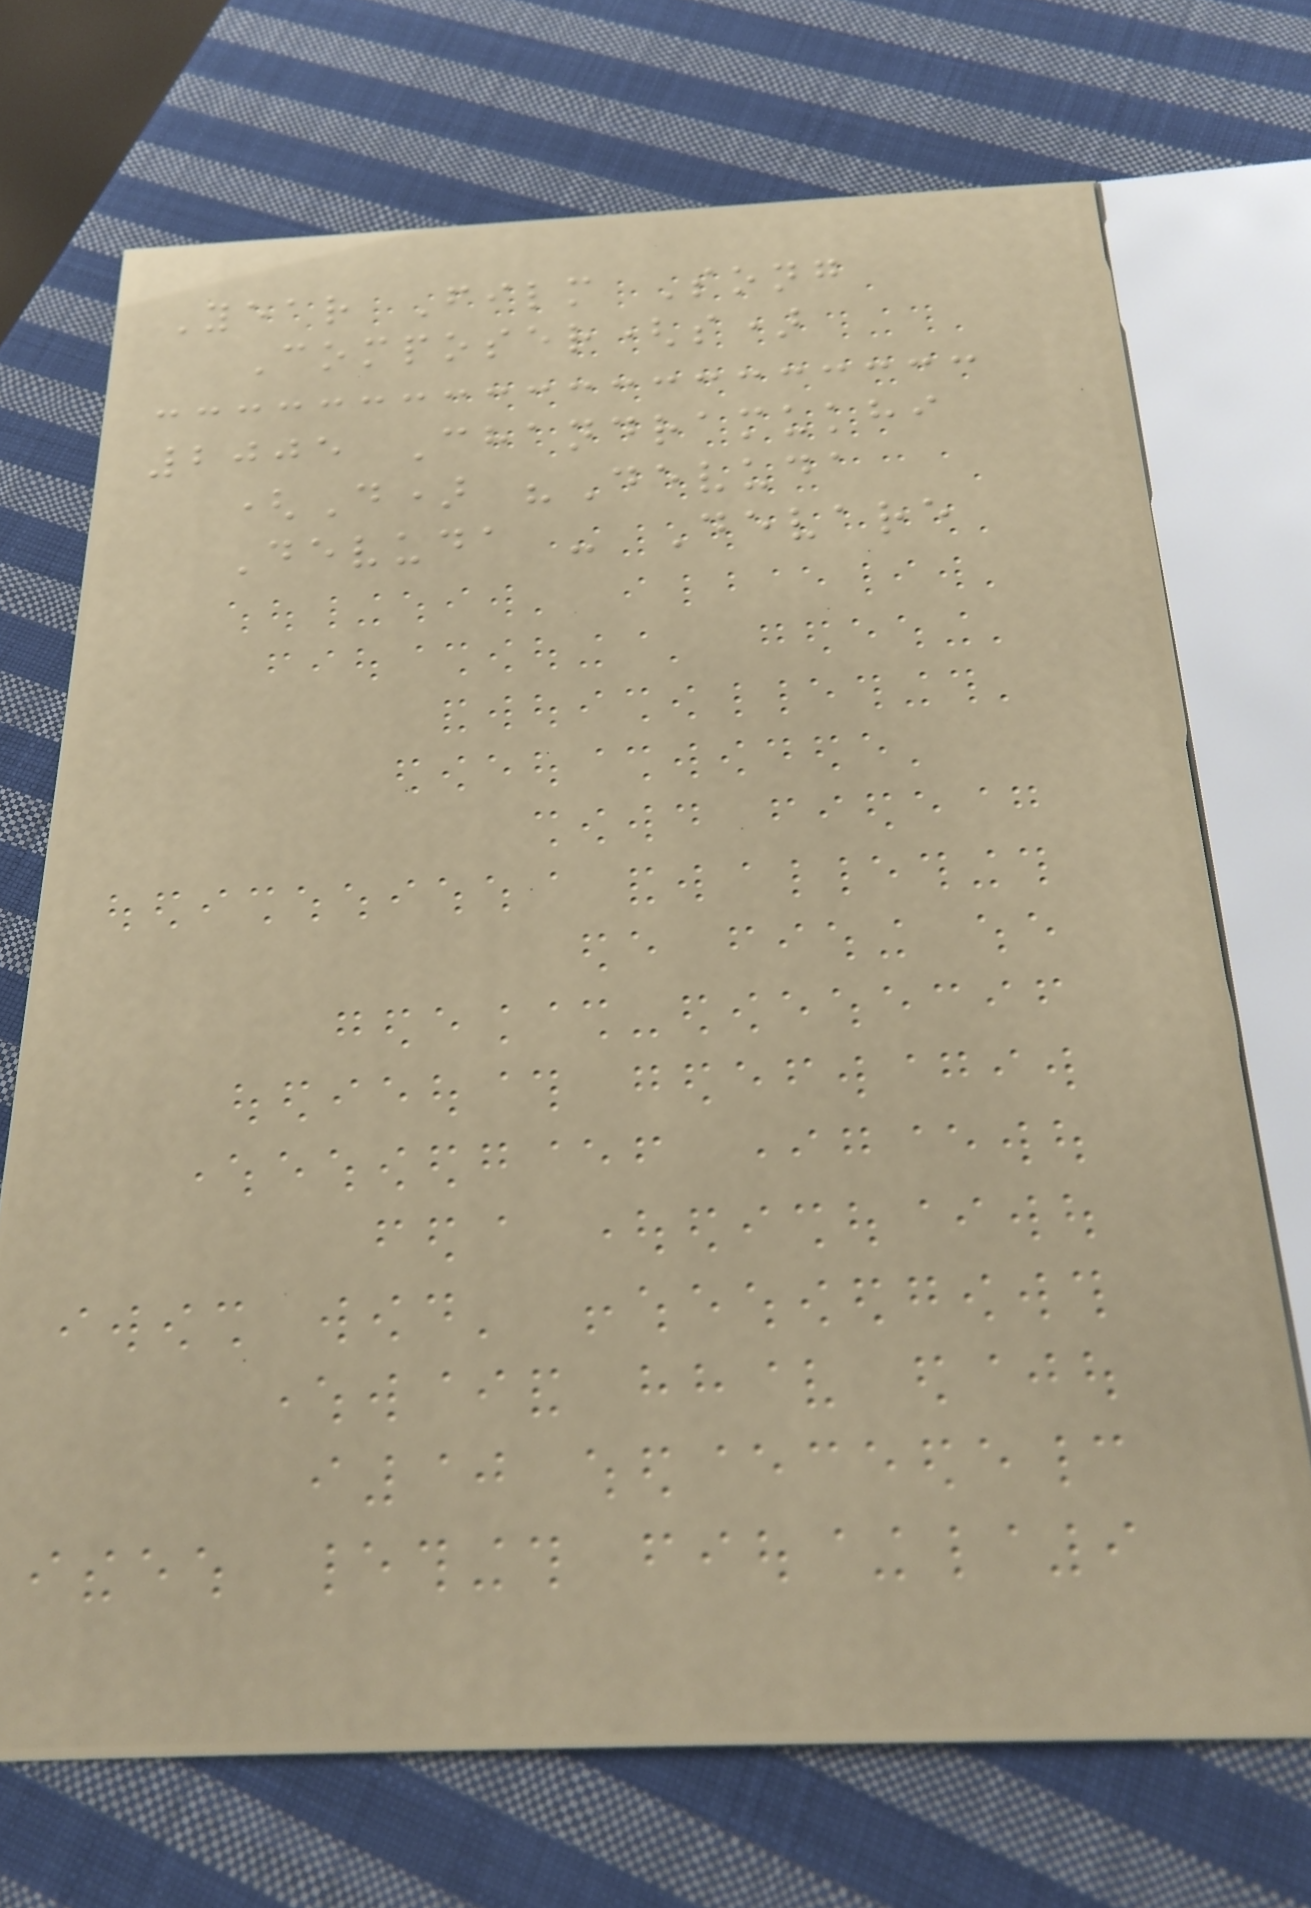Year Film Song
Composer(s)
2005 Chandramukhi
(D) "Devuda
Devuda - Devare
